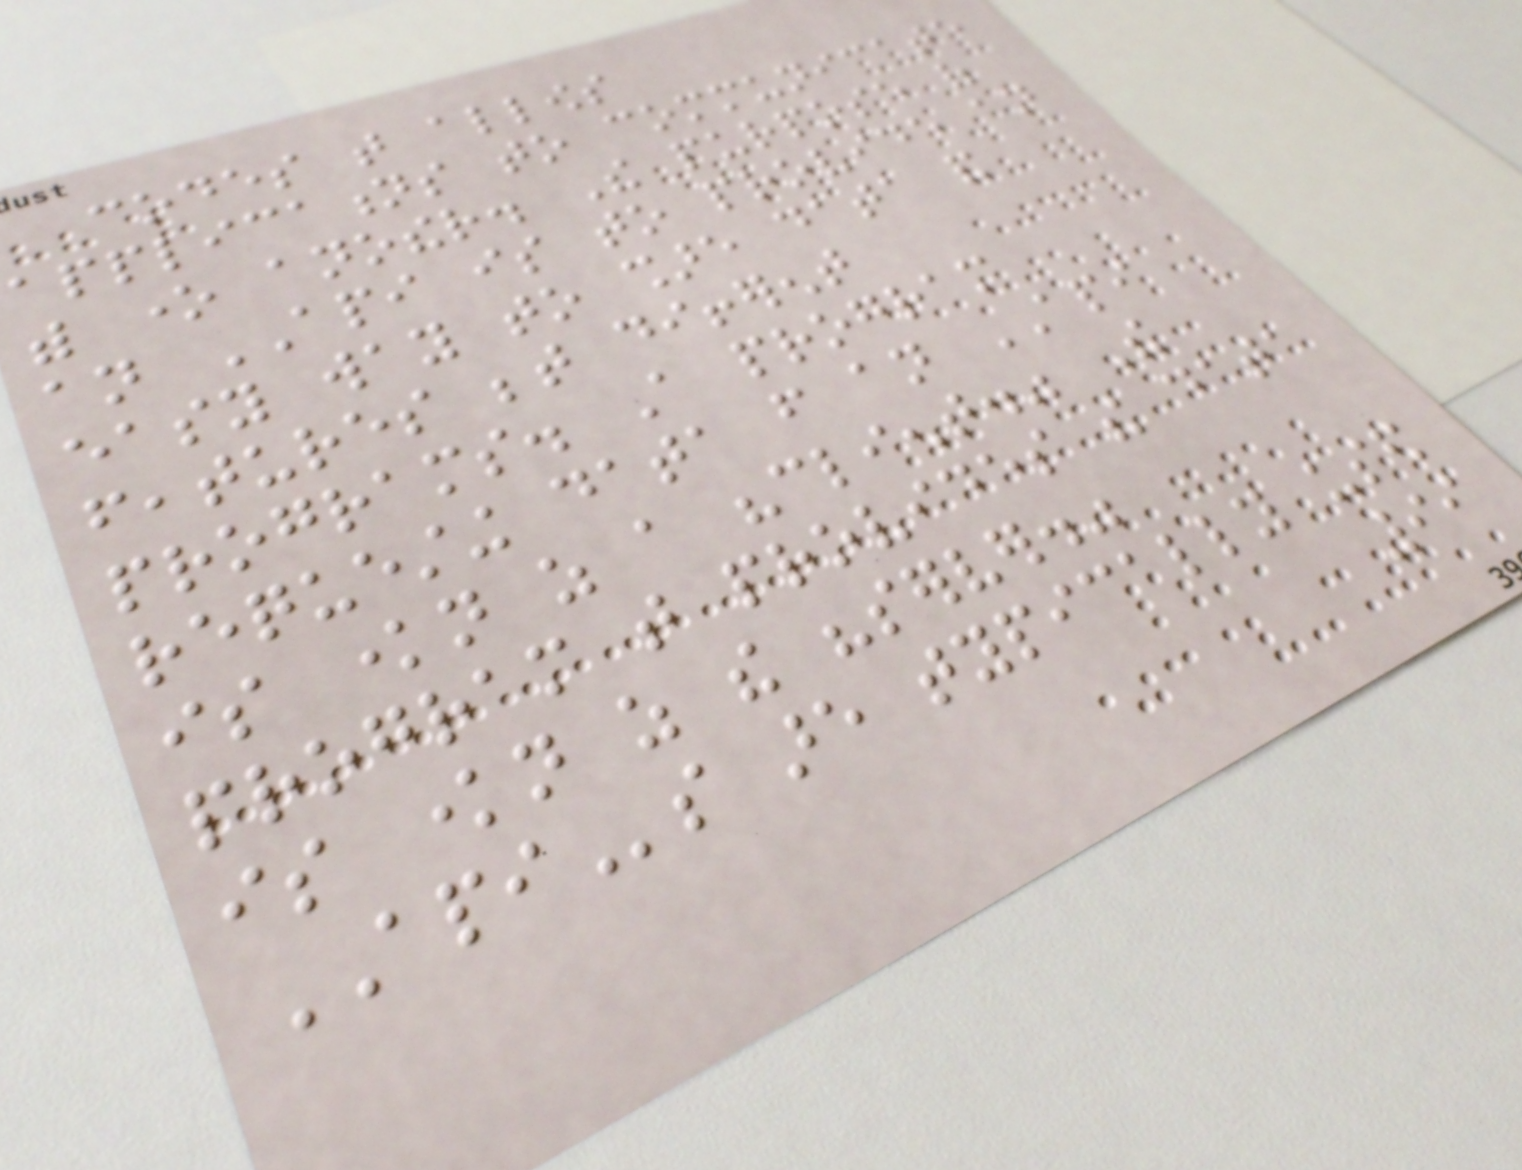codes that allows
applications to communicate
with one another. The purpose of
an API is to provide an
easy way to share data and
features between different
programs. A program
requesting data from an API
is known as a "client." The
program that provides the data
is known as the "server."
APIs are typically used
99
